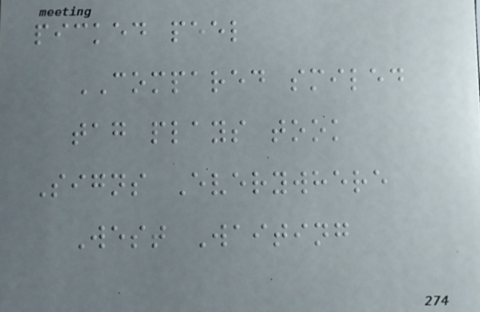picked peel
COMPARED smiled
tag plays took
Signs Everywhere
West Waiting
